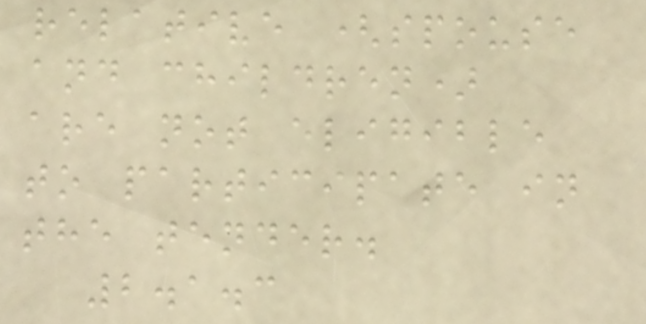relative (spouse
and children)
are not eligible
to participate in
the tender.
2.1.3
